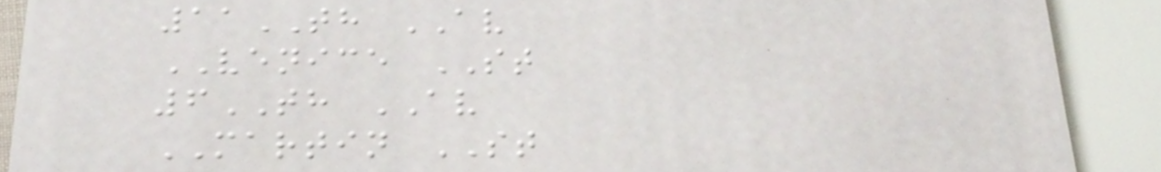11TH AV
VENICE ST
6TH AV
MARTIN ST
